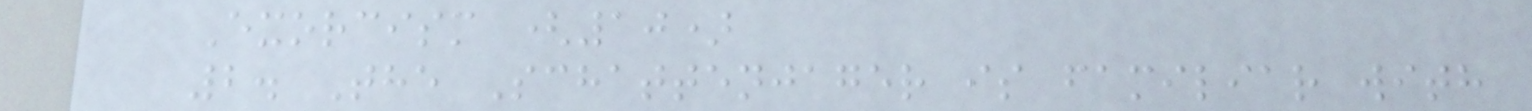Exorcism (10)
2. The Schattenjager is familiar with
